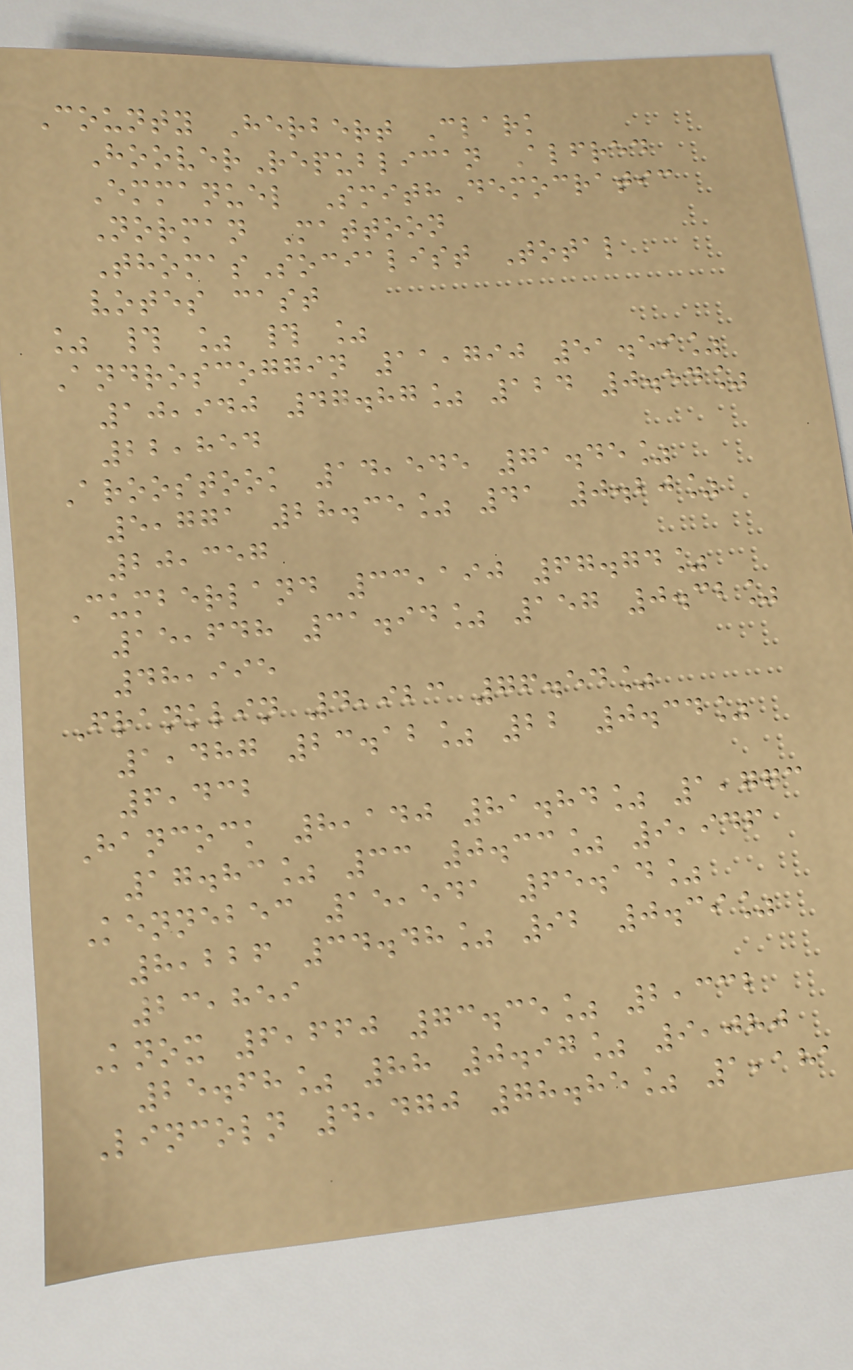County Herbert Clark
HooverRepublican Alfred
Emmanuel SmithDemocratic
Norman Mattoon
ThomasSocialist Total
votes cast
% # % # %
Androscoggin 11,790 51.59%
10,940 47.87% 124 0.54%
22,854
Aroostook 14,545 71.45%
5,771 28.35% 41 0.20%
20,357
Cumberland 33,190 67.74%
15,648 31.94% 157 0.32%
48,995
Franklin 4,923 76.54%
1,487 23.12% 22 0.34%
6,432
Hancock 8,140 81.84% 1,773
17.83% 33 0.33% 9,946
Kennebec 15,541 65.14%
8,226 34.48% 92 0.39%
23,859
Knox 6,660 73.35% 2,332
25.68% 88 0.97% 9,080
Lincoln 4,470 78.85% 1,181
